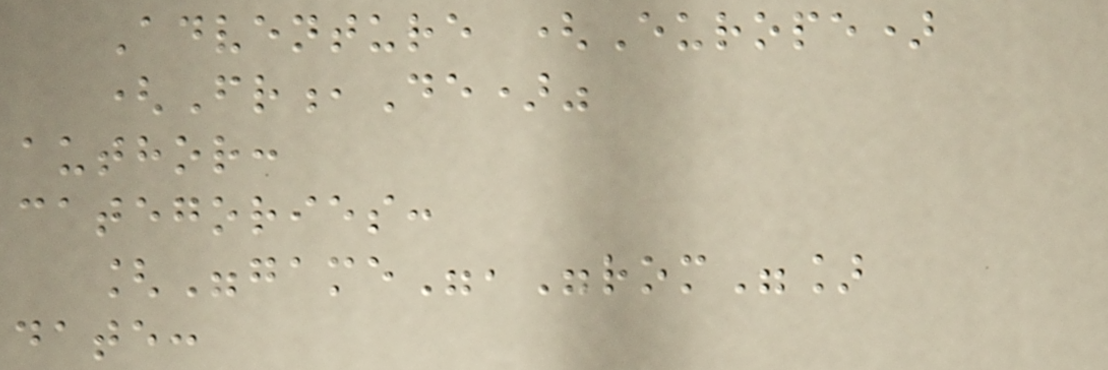Adventure (Europe)
(Fr,De)"
author:
categories:
["game","rom"]
date:
